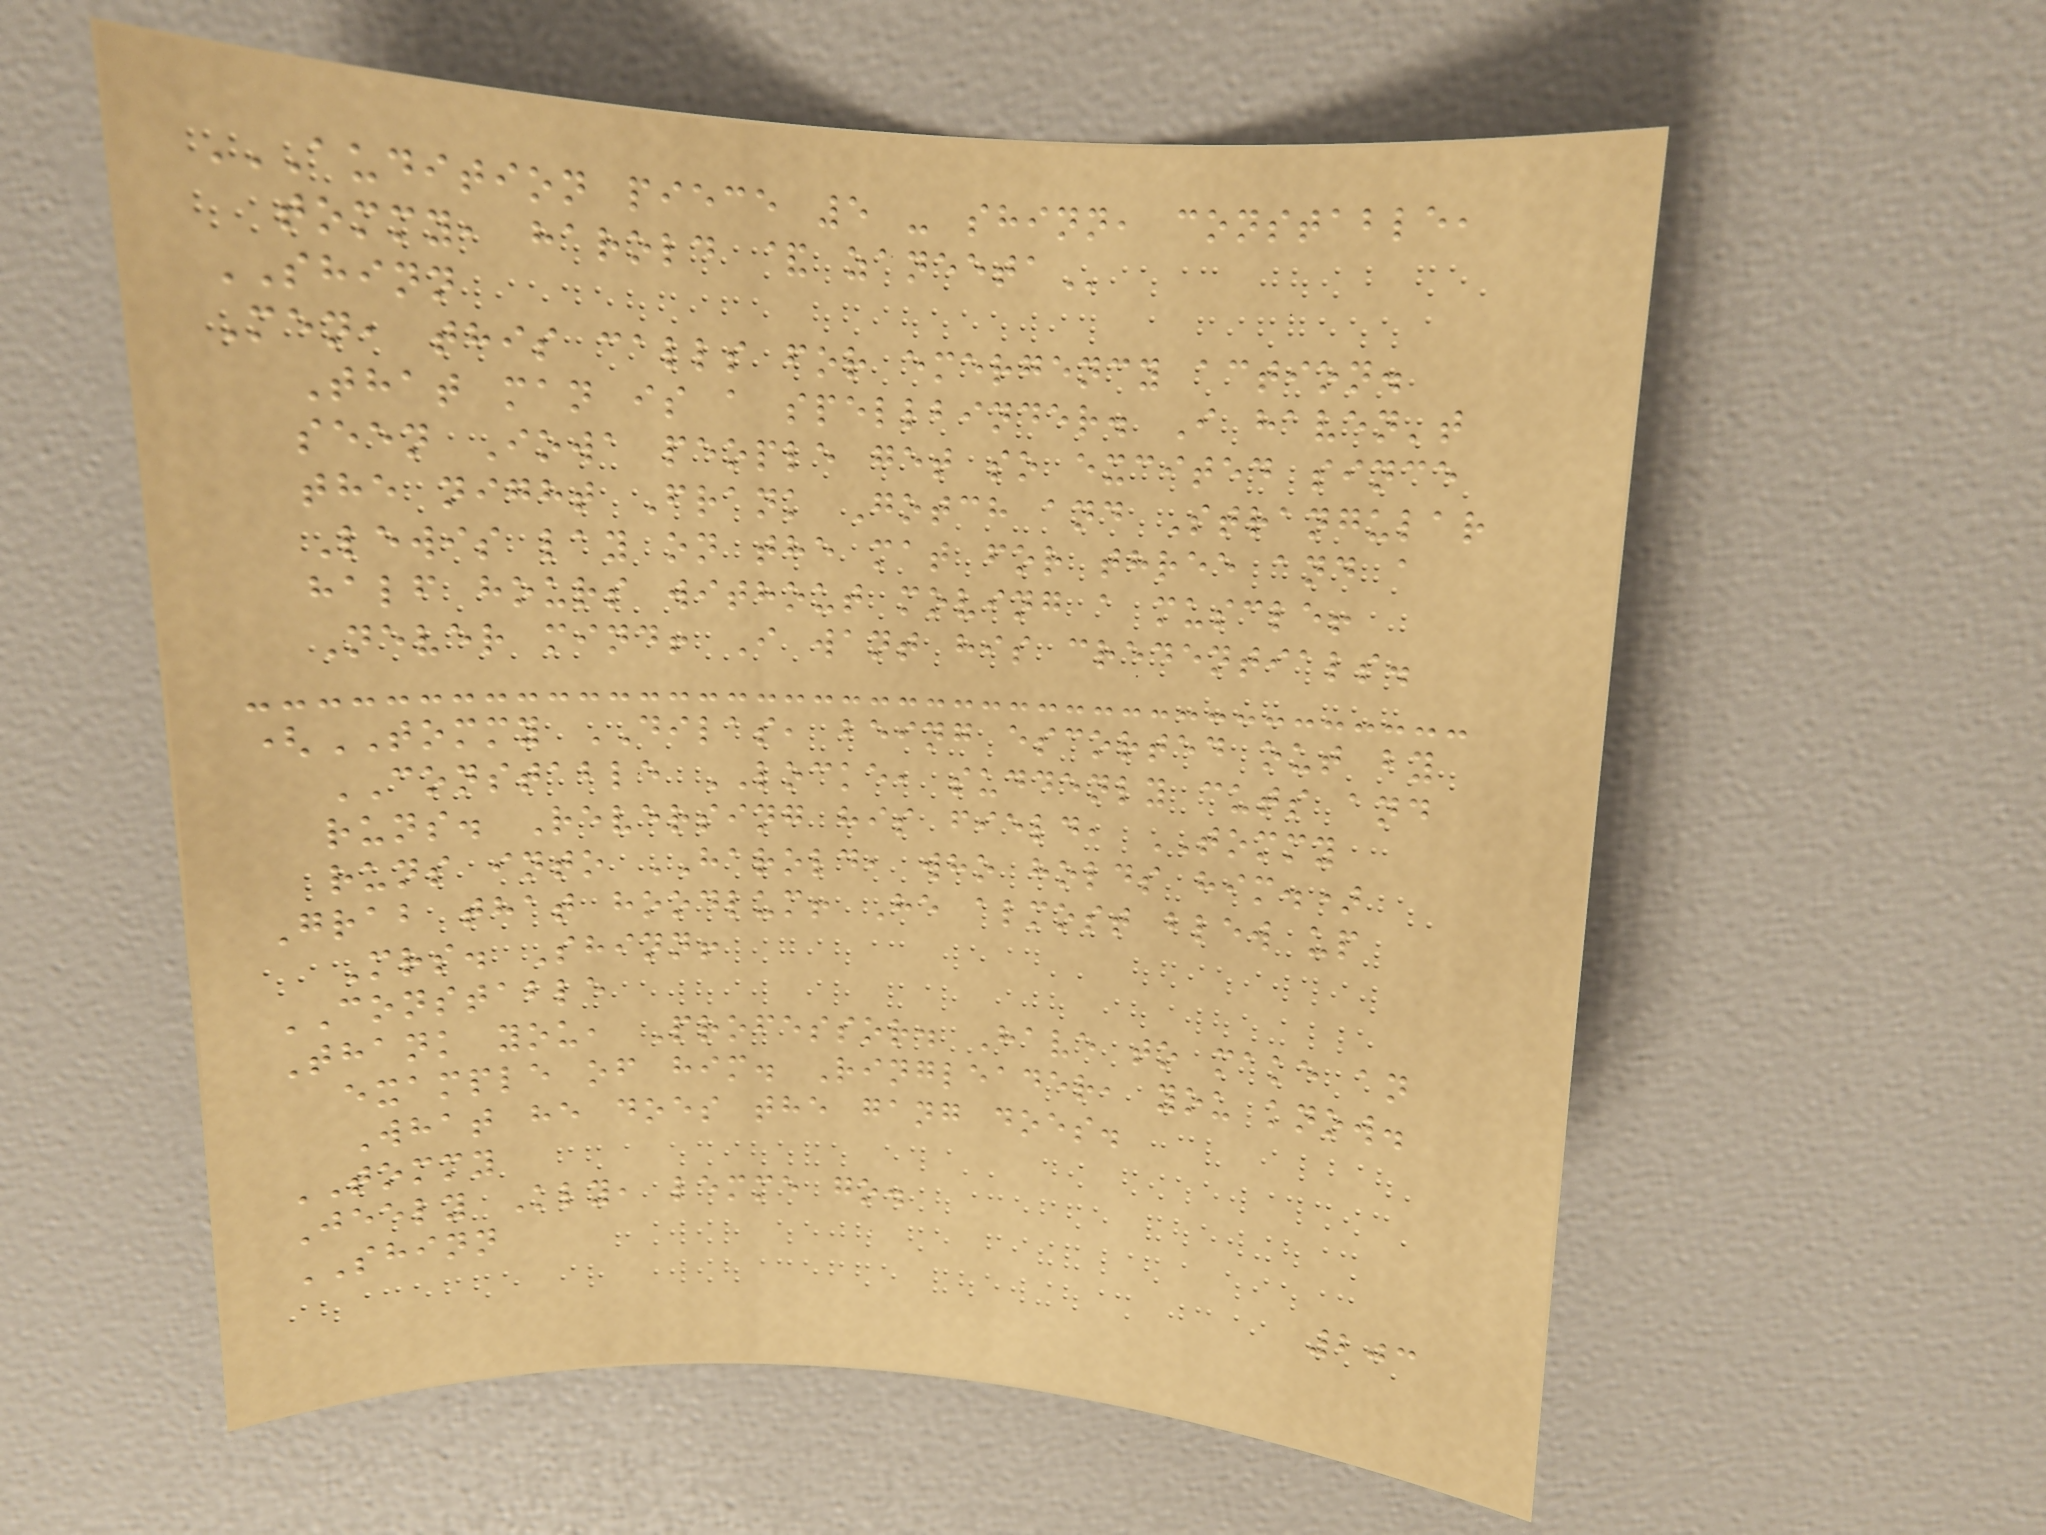AUDITION PIECE 5 - SHINN, CONSTABLE,
TOMMY, HAROLD & ZANEETA
SHINN
Men, this calls for emergency action.
That man is a spellbinder. I haven't
seen Iowa people get so excited since
the night Frank Gotch and Strangular
Lewis lay on the mat for three and a
half hours without moving a muscle!
Never mind! I want his credentials.
(TOMMY DILAS, being escorted out by
CONSTABLE LOCKE, suddenly cuts and
runs. Reversing his field, TOMMY
runs into HAROLD, who holds him.)
Grab that hoodlum! He almost blew up
Mrs. Shinn!
CONSTABLE
Thank you, Professor. Have to make an
example of him. Ringleader, you know.
What he does the gang does.
TOMMY
Jeely Kly, lemme go.
SHINN
203
